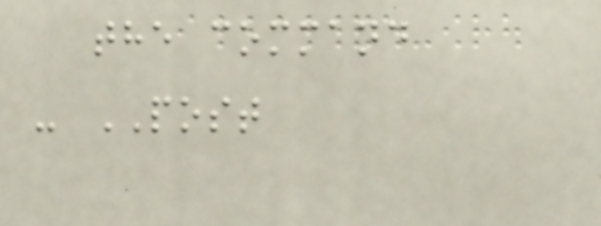the command
- POST
